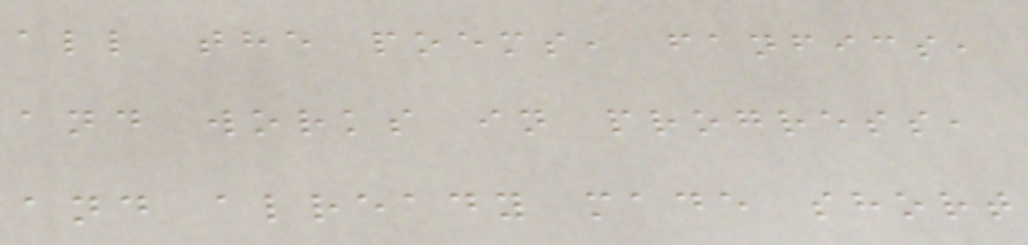all the poems, fanfics,
and works in progress,
and already made short
